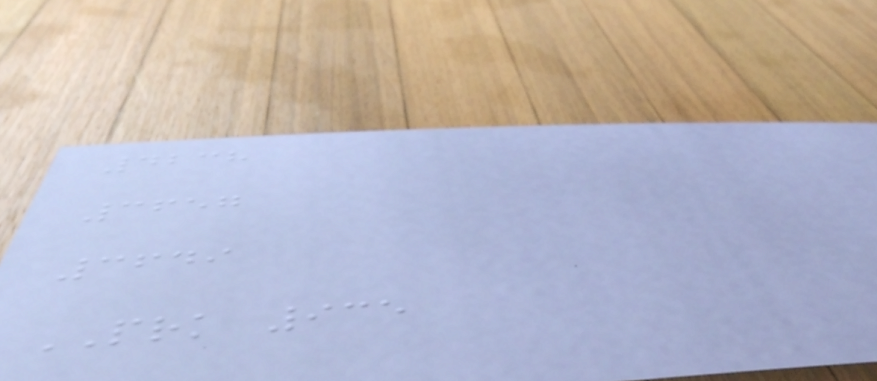4238
3657
3649
PRK 935
